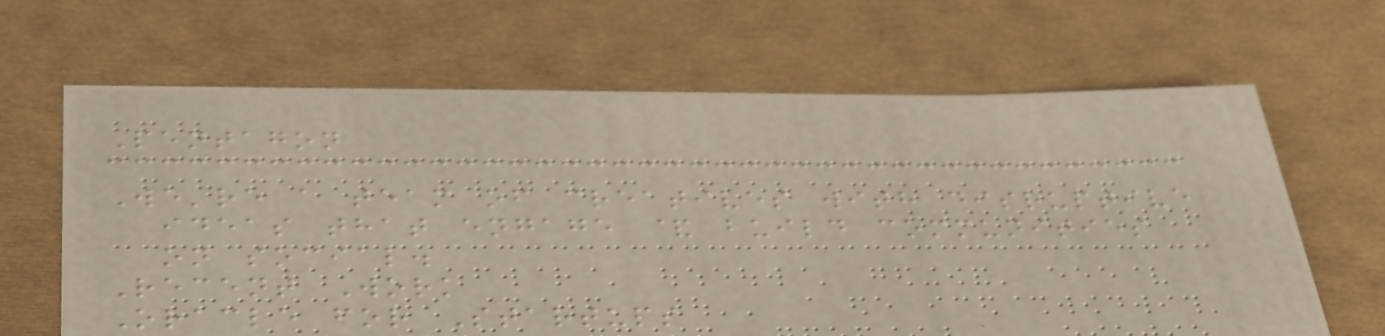Pentagon
We're a team of creatives with disruptive
ideas that engage & build communities
on social.
Recent Work
Oracle for Startups
